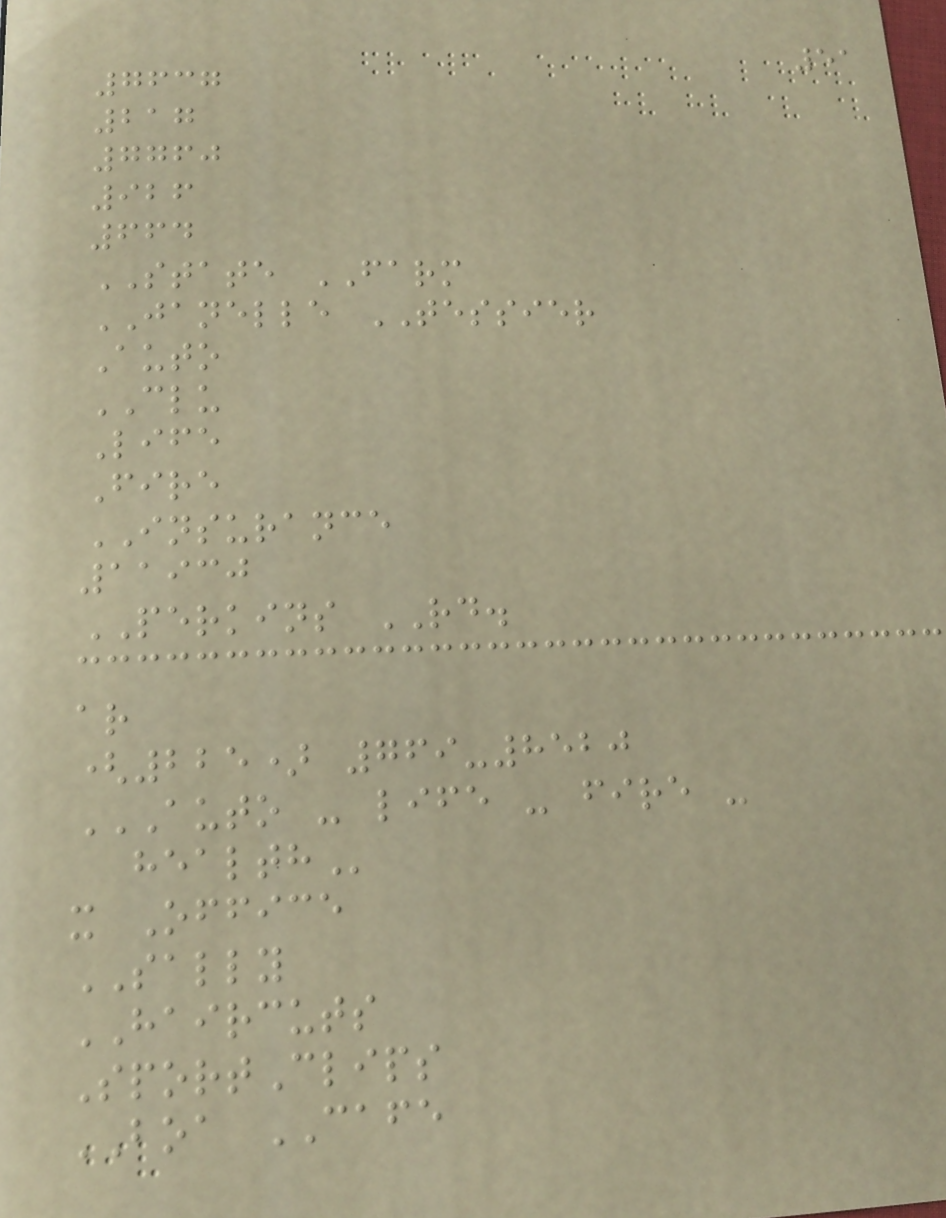51
7637
217
7760
926
664
STATE FARM
JANELLE TESSIER
Auto
CLU
Life
Fire
INSURANCE
11930
PERKINS RD.
ar
(225) 769-8520
AUTO - LIFE - FIRE -
HEALTH
x Office
SALLY
HAIRCUTS
SportClips
BOA CAFE
